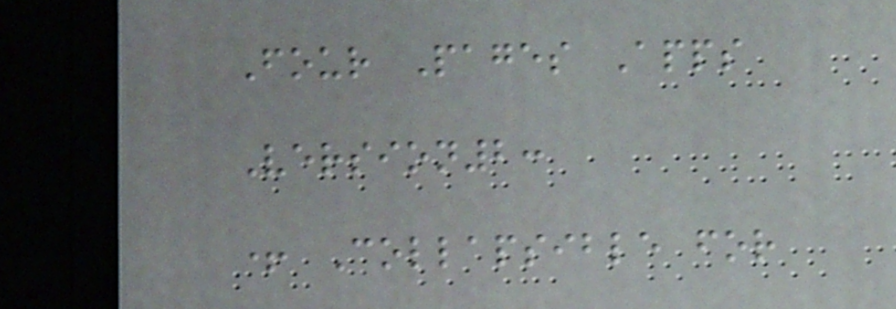Four Pages Apps
Version2:
+ Collapsible for
